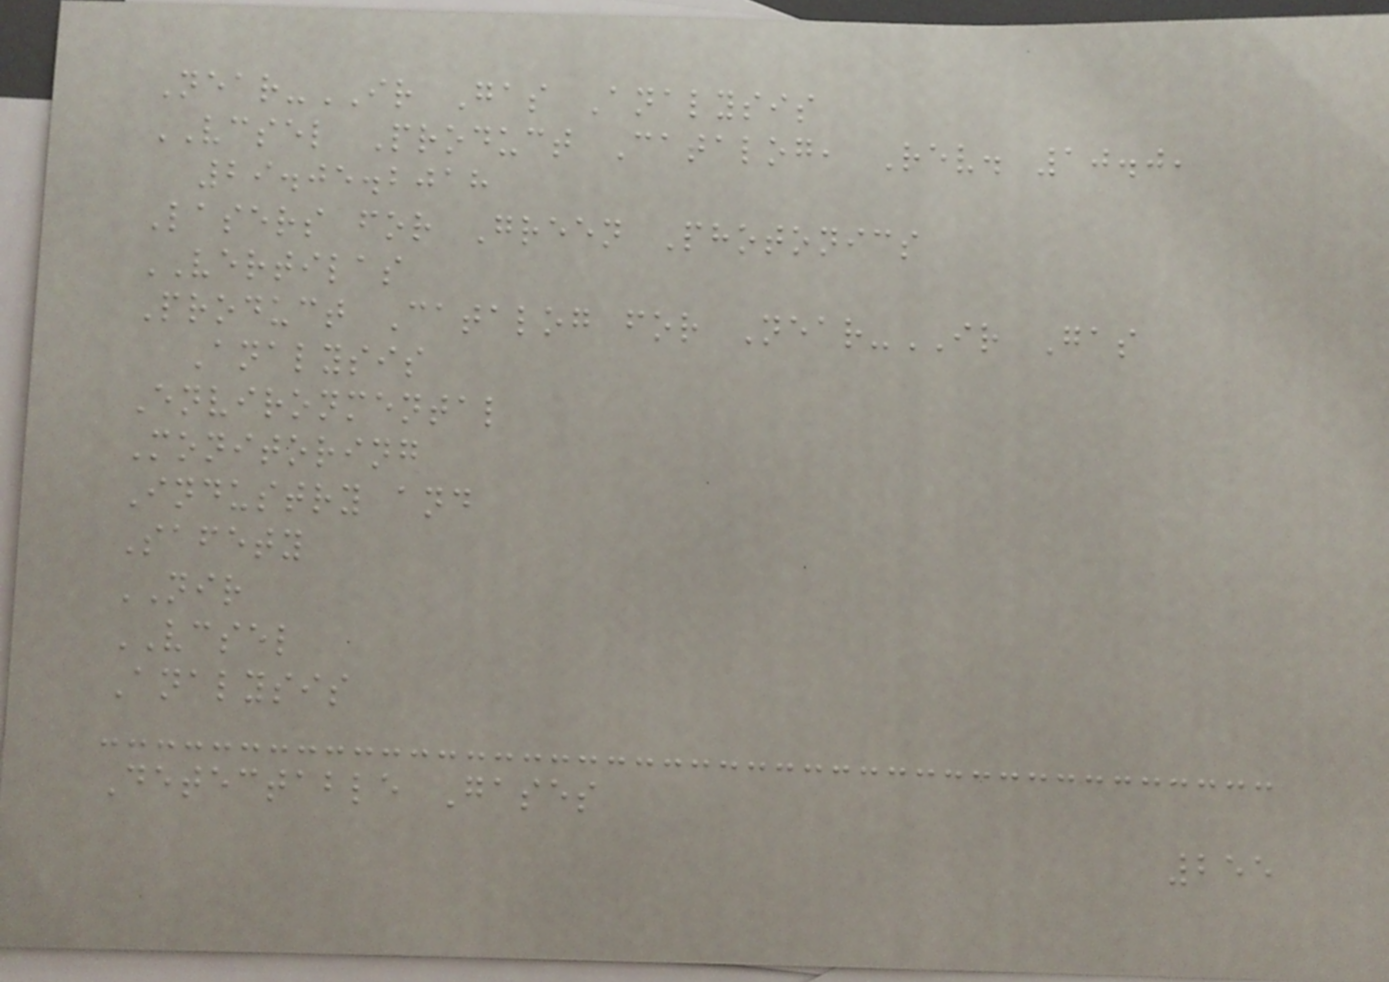Near-IR Gas Analysis
VCSEL Product Catalog, Rev. 10.0,
29.05.2018
Lasers for Green Photonics
VERTILAS
Product Catalog for Near-IR Gas
Analysis
Environmental
Monitoring
Industry and
Safety
NIR
VCSEL
Analysis
Detectable Gases
255
